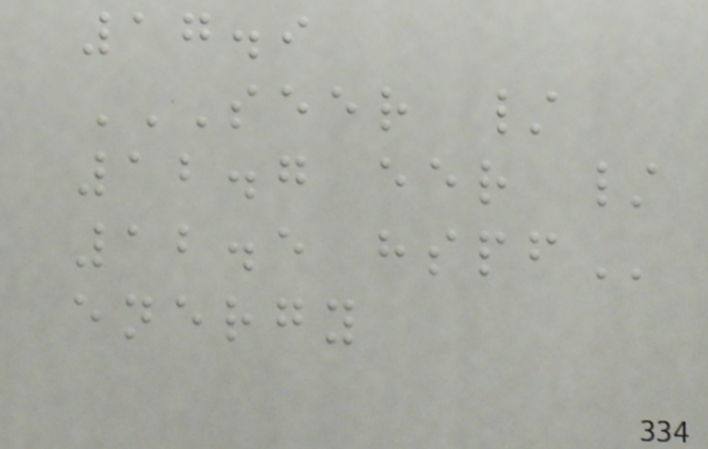17.9
SEER /
12.7 EER /
12.5 HSPF
energy
